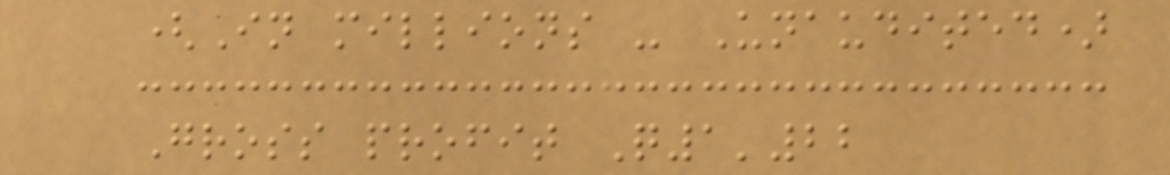(In millions - Unaudited)
Gross profit Q1'22
